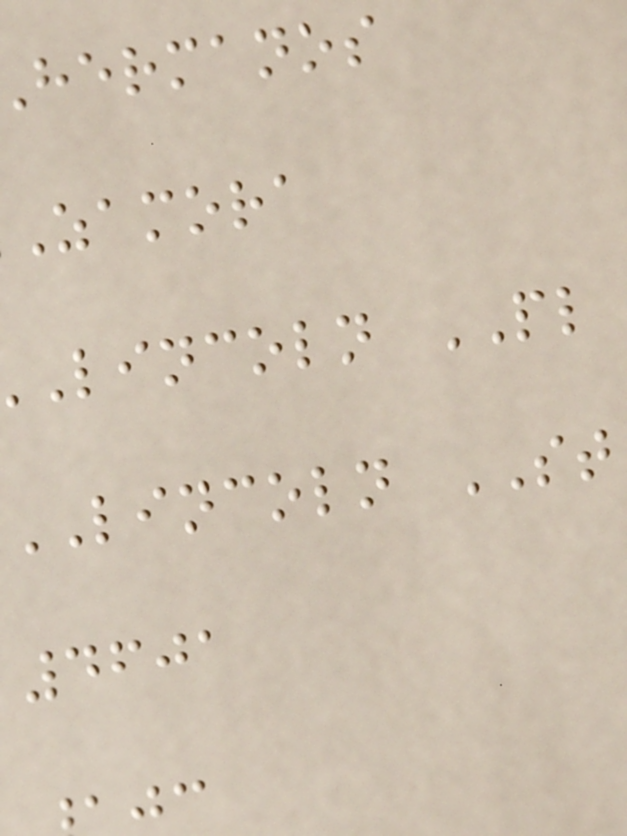hermanos
zamora
lincoln PL
LINCOLN ST
4601
